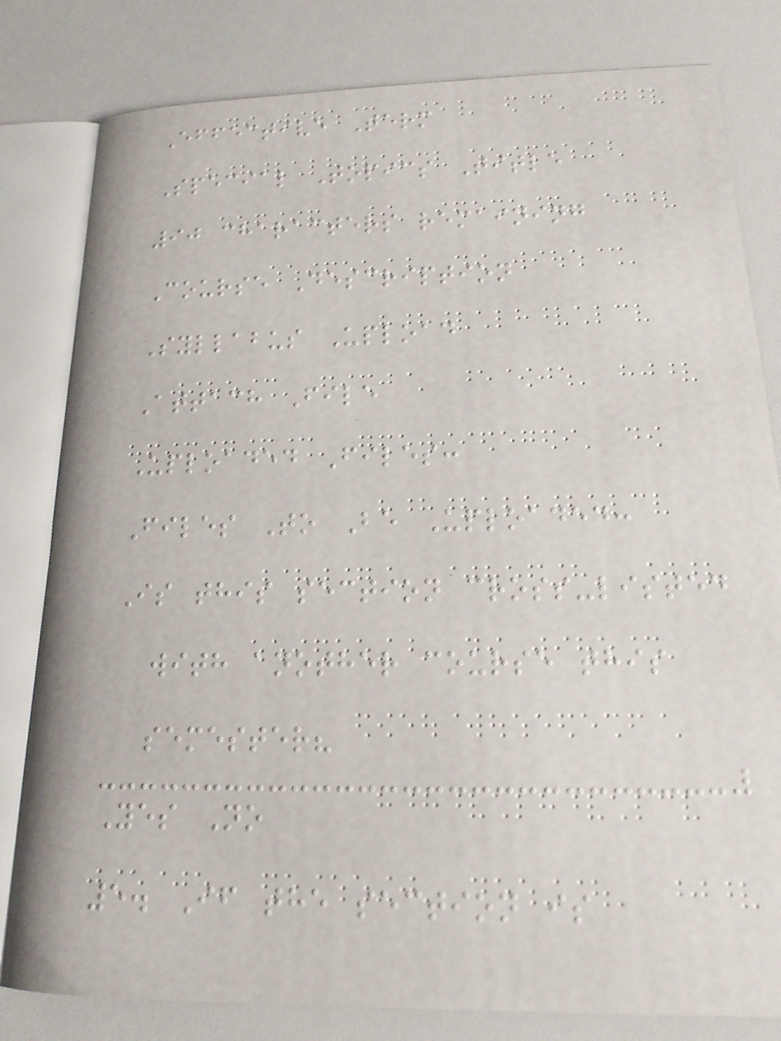Effective Term
Special Topics Title
90 characters remaining
Course Description
Syllabus Upload
Attach File
Uploaded Files:
Files To Be Uploaded:
Is this section cross-listed
with another course this
semester?
Yes No
5. If the section is
